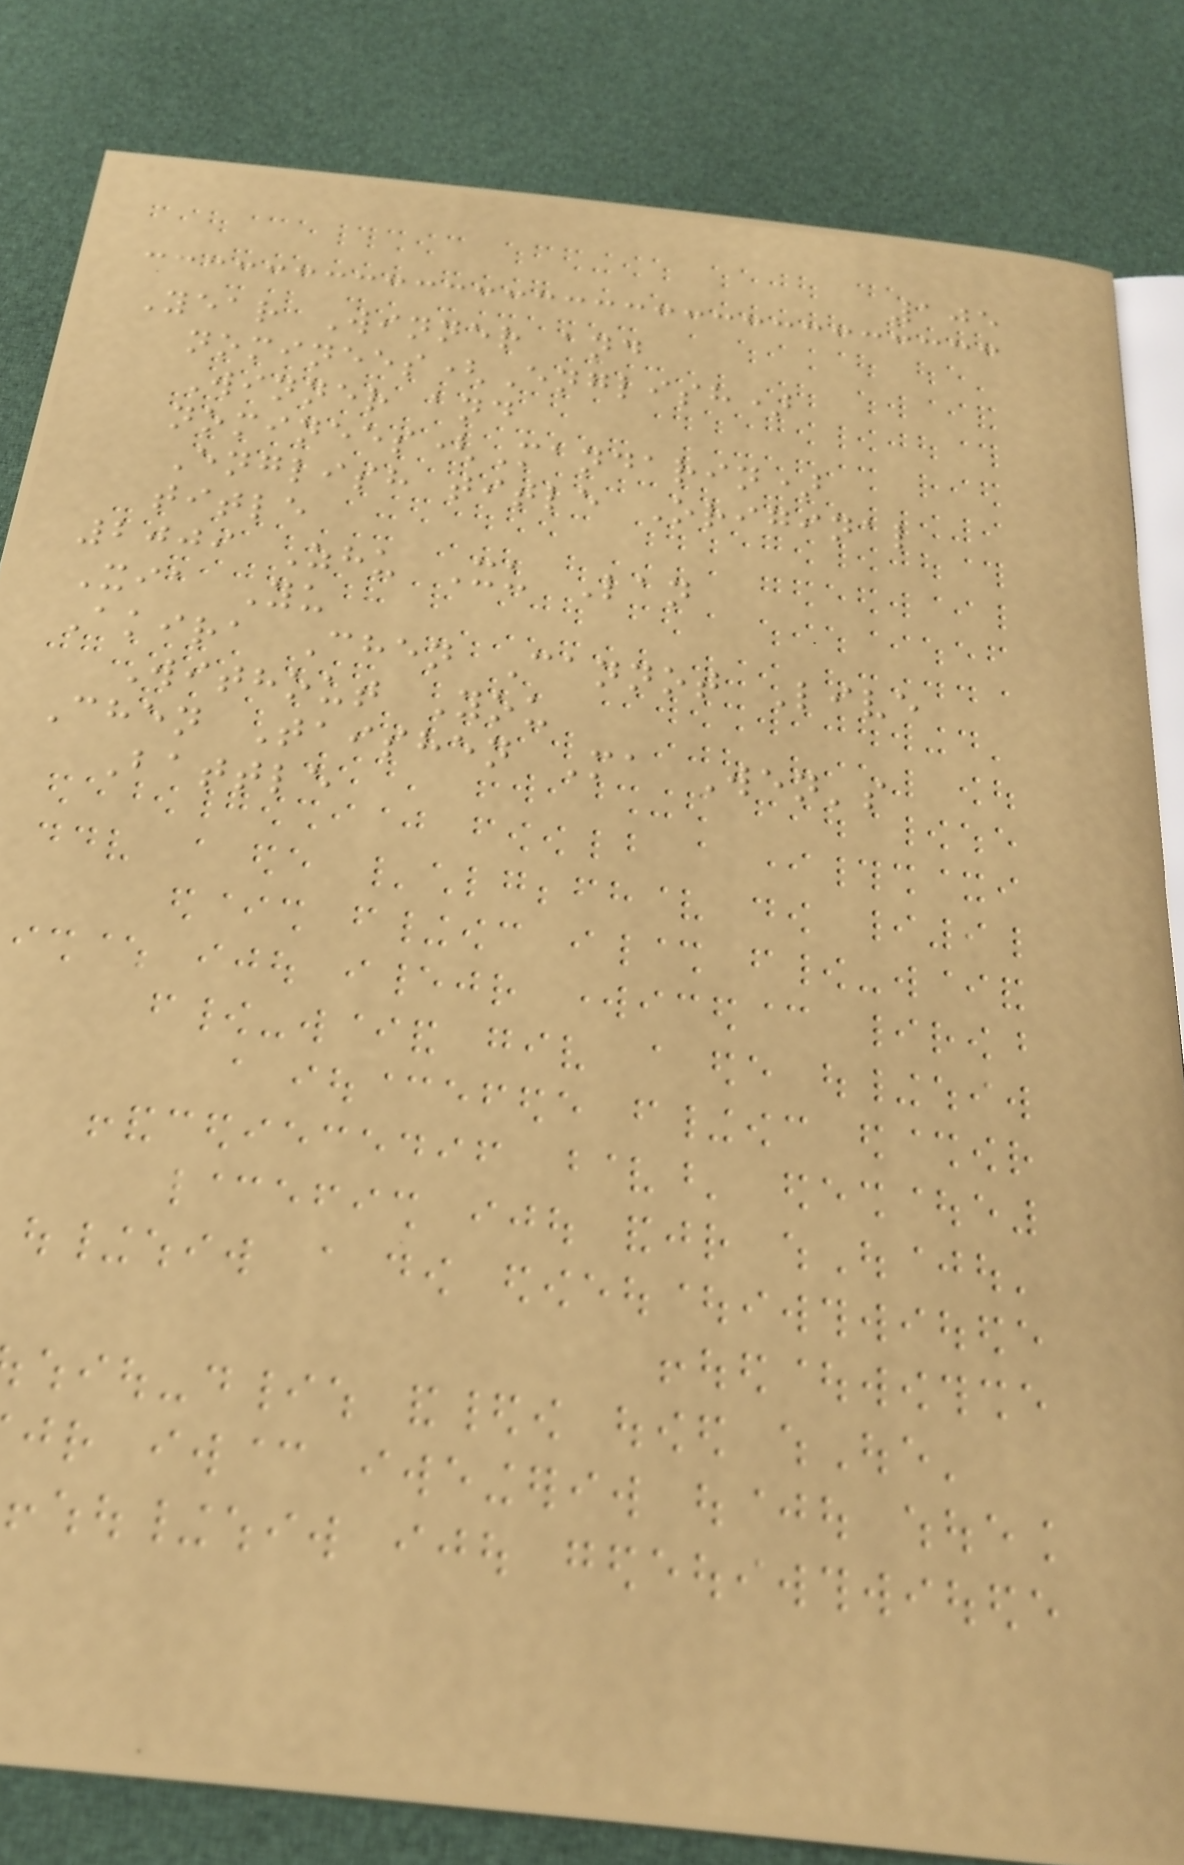105
Year Winner and
nominees(English)
Winner and
nominees(Mandarin)
English title Original
title
2009 Zhu Xu Lan
Xia Yu
Akira Chen Cannot Live
Without You
Chen Taishen Ma Wen's
Battle
